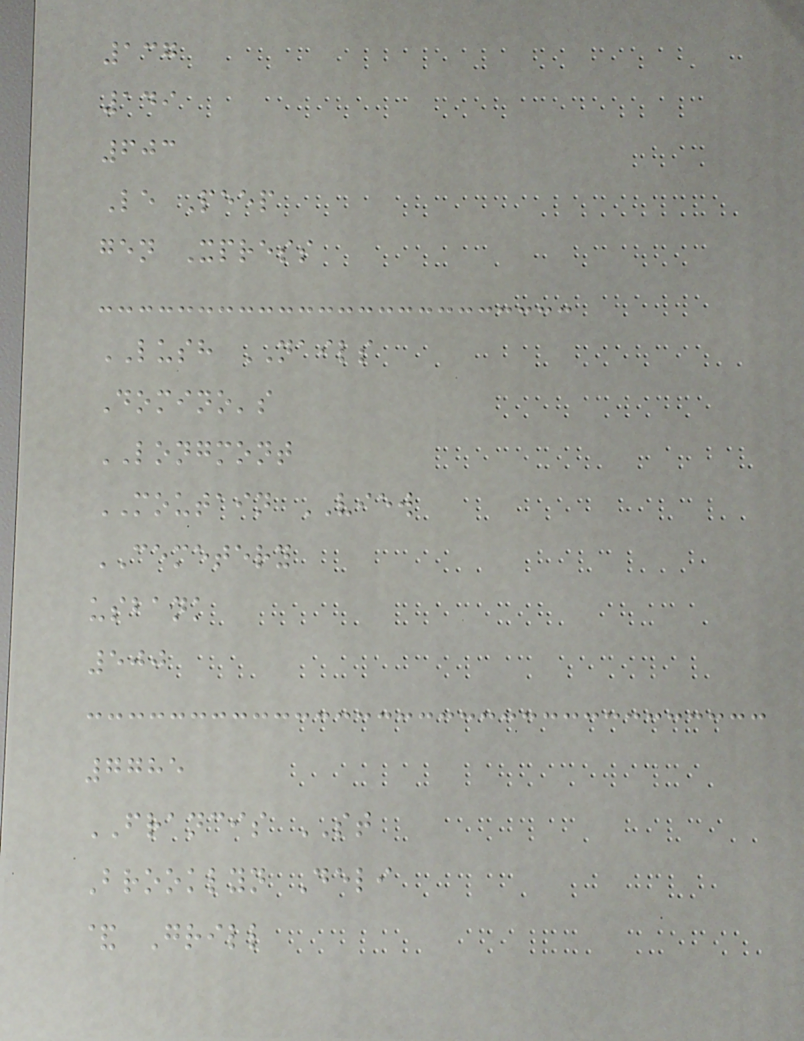137
149
603
Le Peep
gen Xpress
LUSH NAILS
Domino's
LONGMONT
MOUTAIN VIEW
CEMETERY
usbank
500
7785
FRANCIS ST
Brooklyn Deli
& Grill
